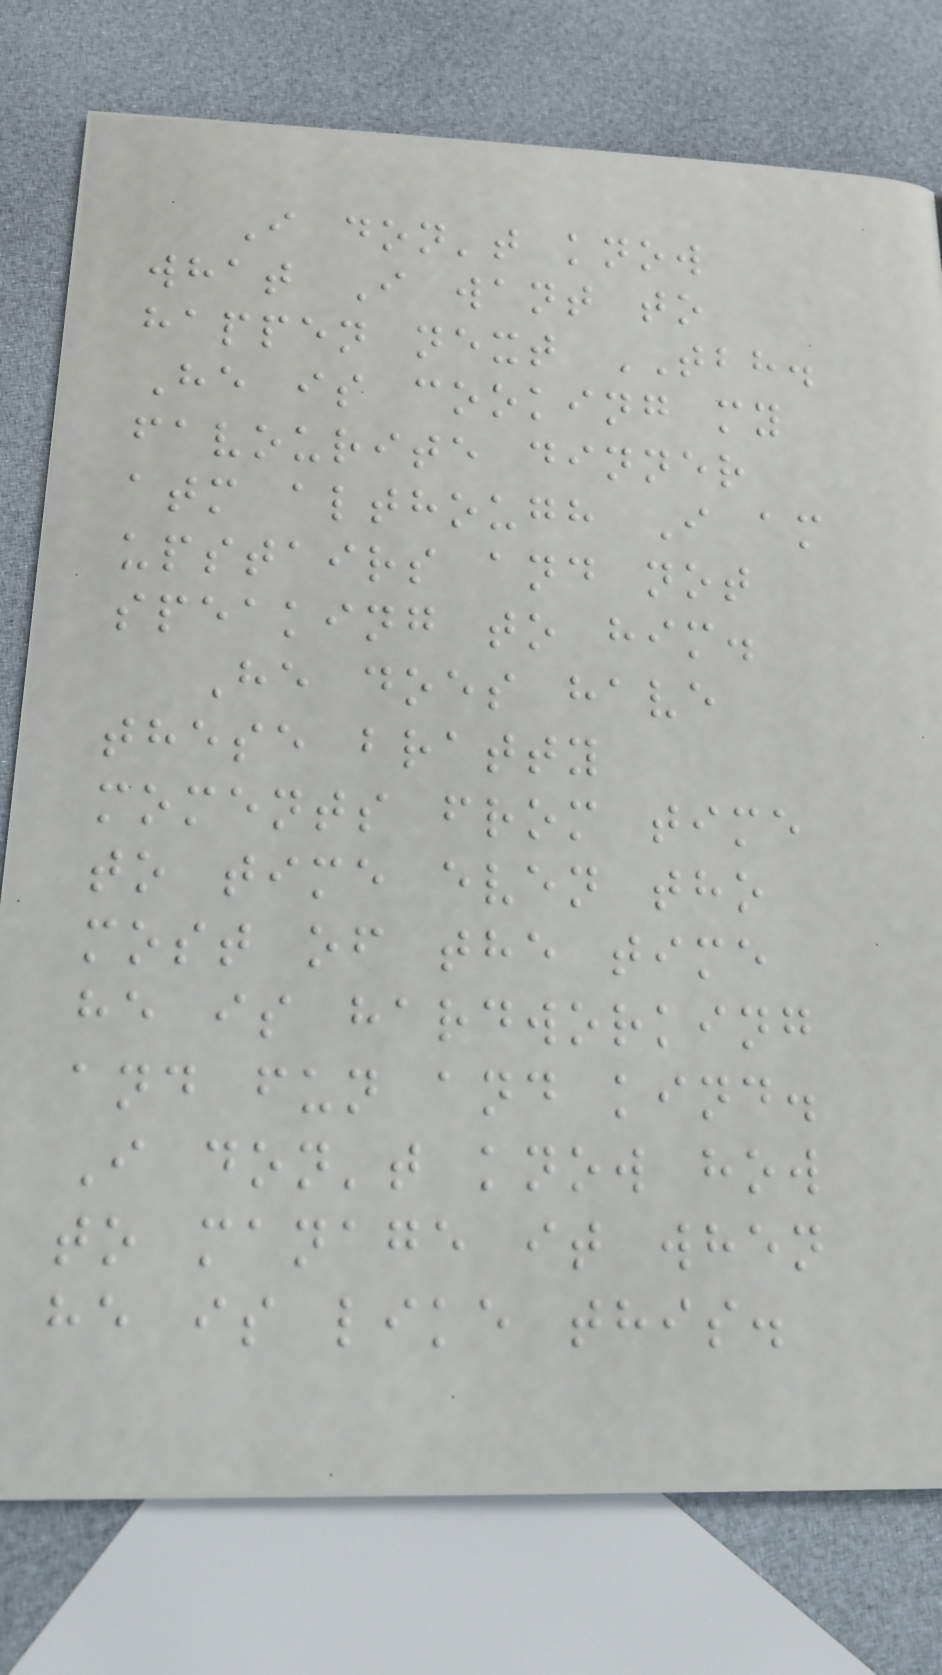I don't know
what I want to
happen next TBH.
He is cooking my
favourite dinner
atm although I am
upstairs and not
speaking to him.
He does have
these bratty
moments from time
to time even tho
most of the time
he is hardworking
and fun and kind.
I don't know how
to manage it when
he is like this.
